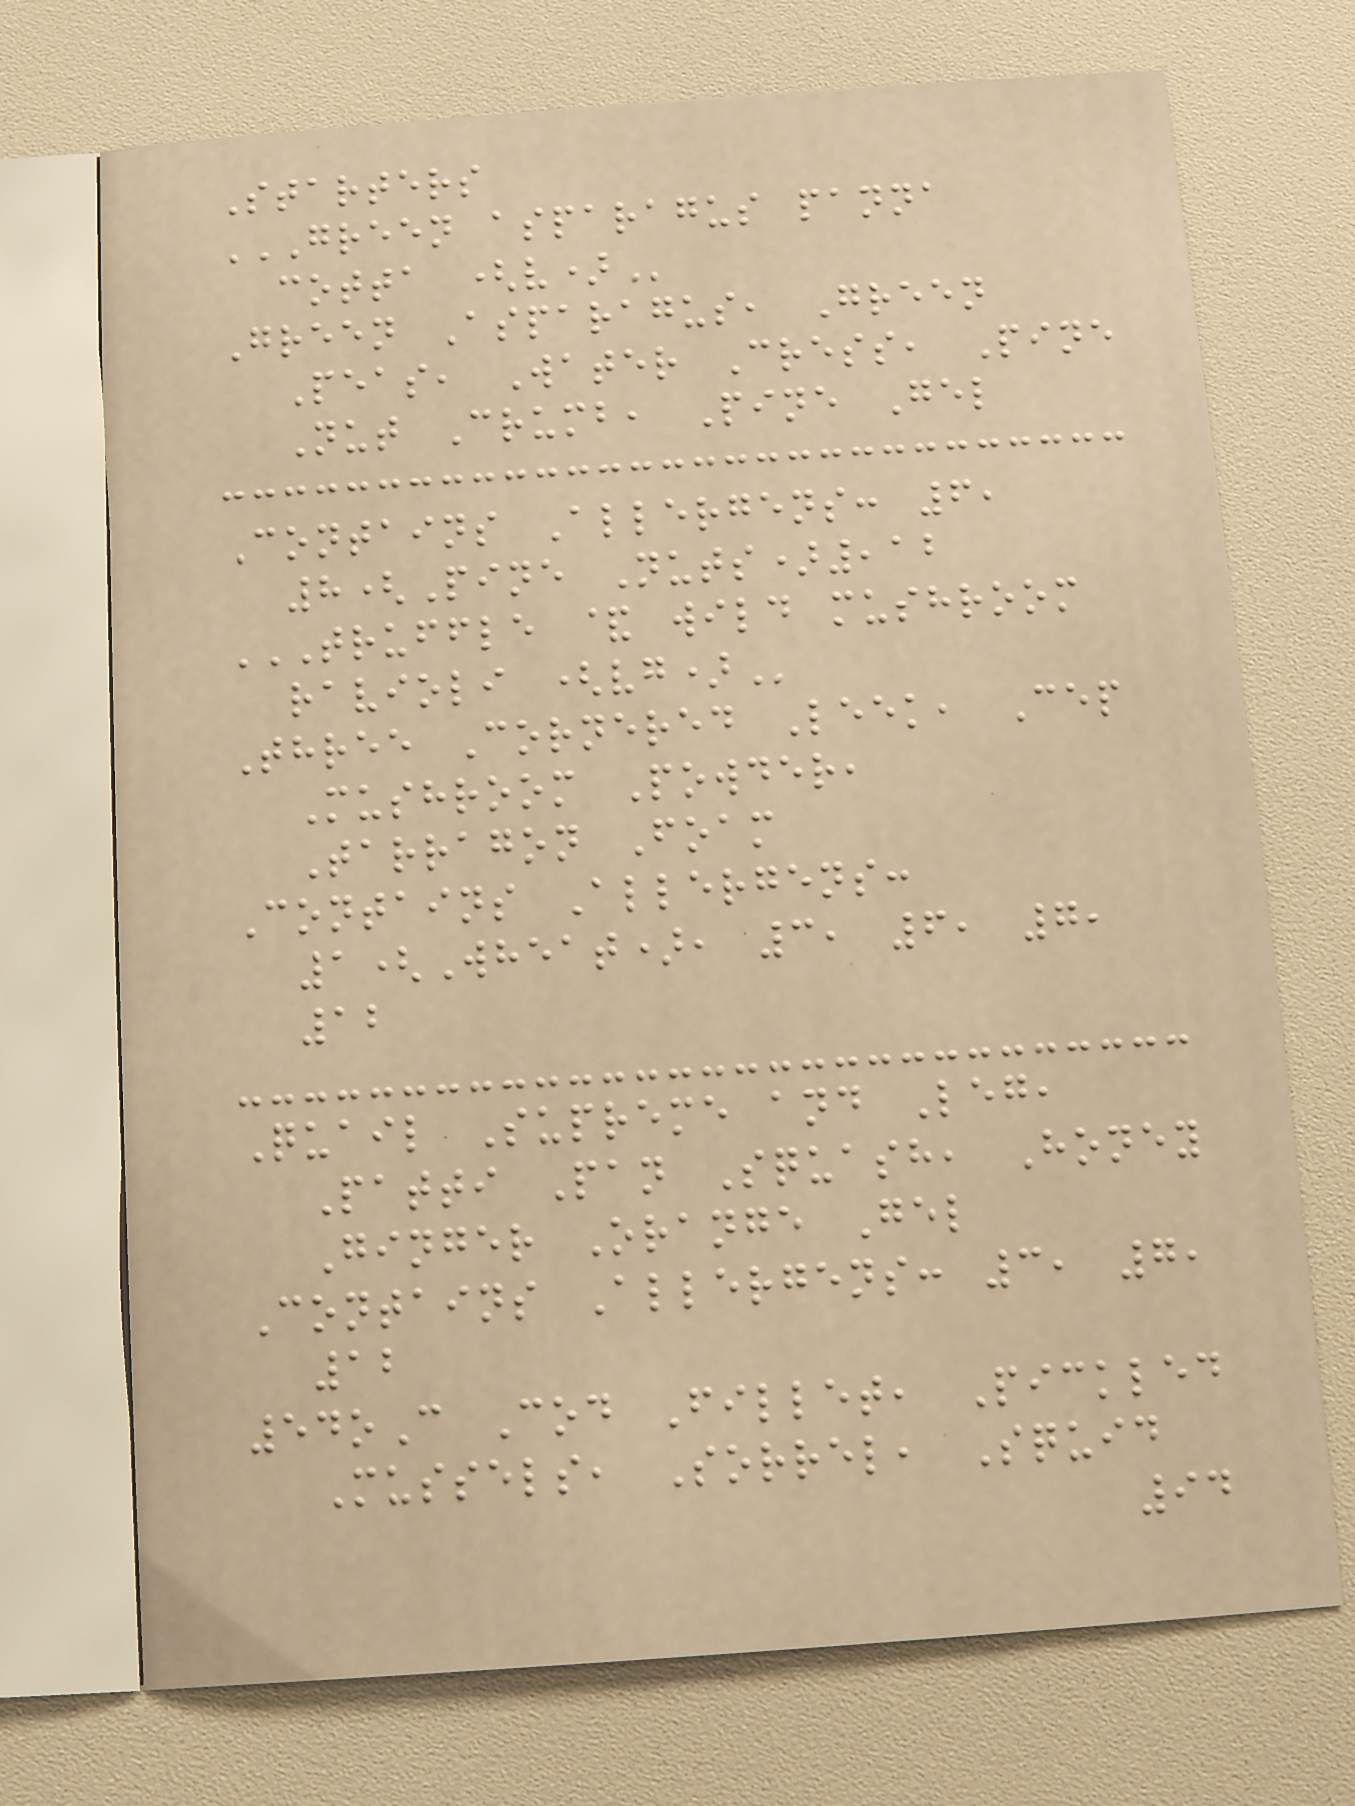Starters
GREEN ASPARAGUS PANNA
COTTA (V)
Green Asparagus, Green
Peas, Water Cress, Pine
Nut Crumb, Pine Gel
Contains Allergens: 6,
8(Pine Nuts),12
TRUFFLE & WILD MUSHROOM
RAVIOLI (VG)
Three Cornered Leek, Cep
Mushroom Powder,
Tarragon Foam
Contains Allergens:
1(Wheat), 3, 6, 7,
12
Quail Supreme and Leg,
Patti Pan Squash, Honey
Ginger Orange Gel
Contains Allergens: 3, 7,
12
54oC Cod Fillet, Pickled
Mussels, Sorrel, Squid
94
